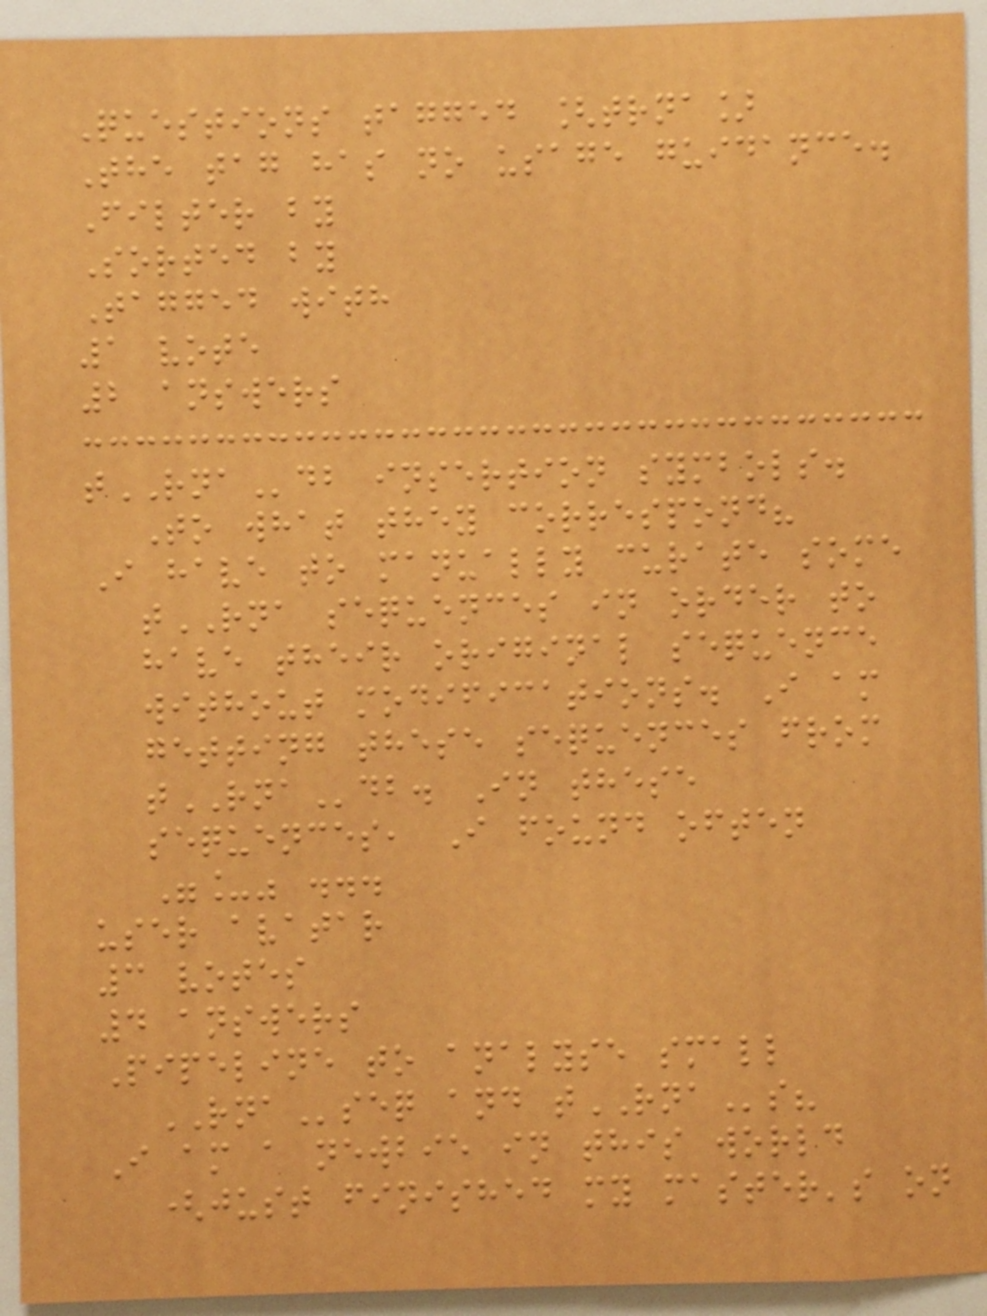Questions tagged [trna]
The tag has no usage guidance.
Filter by
Sorted by
Tagged with
1 vote
2 answers
tRNAdb insertion symbols.
To what they correspond?
I have to manually curate some
tRNA sequences in order to
have their original sequence
without modifications. I am
getting these sequences from
tRNAdb. In these
sequences, I found often
"_" ...
user avatar
3 votes
4 answers
Pipeline to analyse small
RNAseq and tRNAs?
I am a newbie in this world
(just finished my master's on
